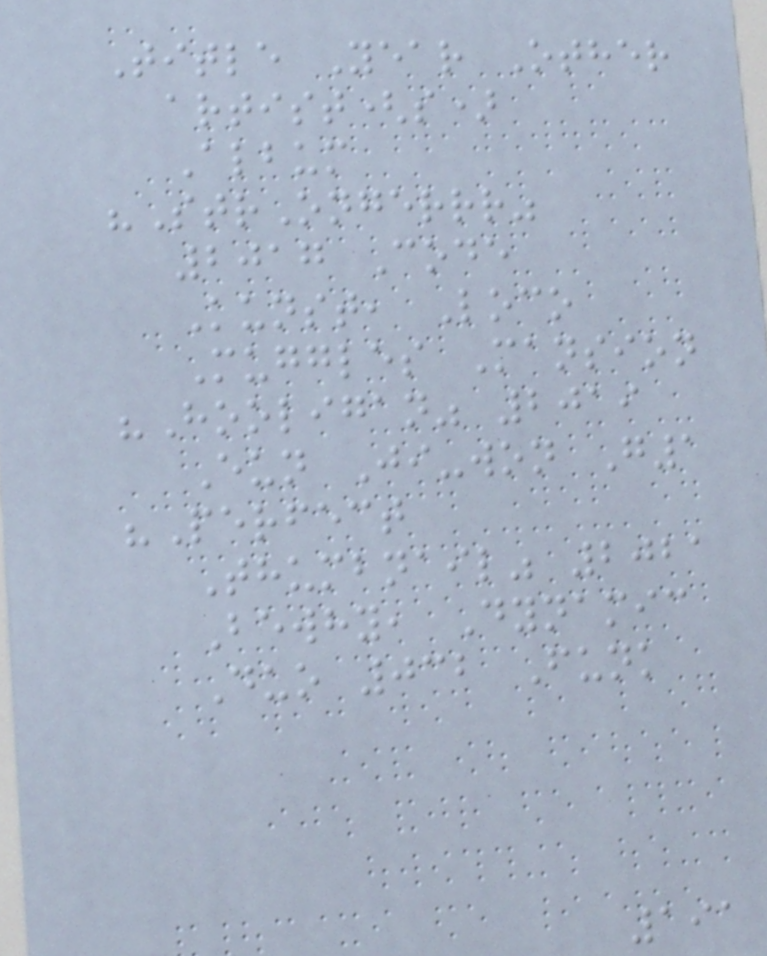Title Year Other
artist(s)
Album
"StrOngerrr"
2017 Code
Kunst, Loco
Muggles Mansion
"Hooligan" 2019
Eun Ji-won G1
"Perfect
Thumbnail" 2021
Bewhy, Dynamic
Duo 032 Funk
191
